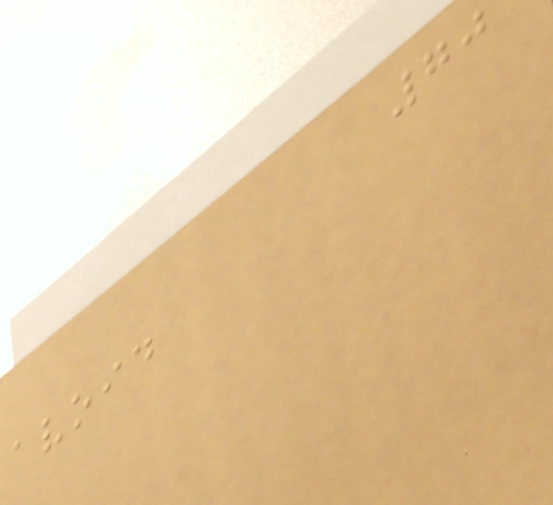70
avoid
